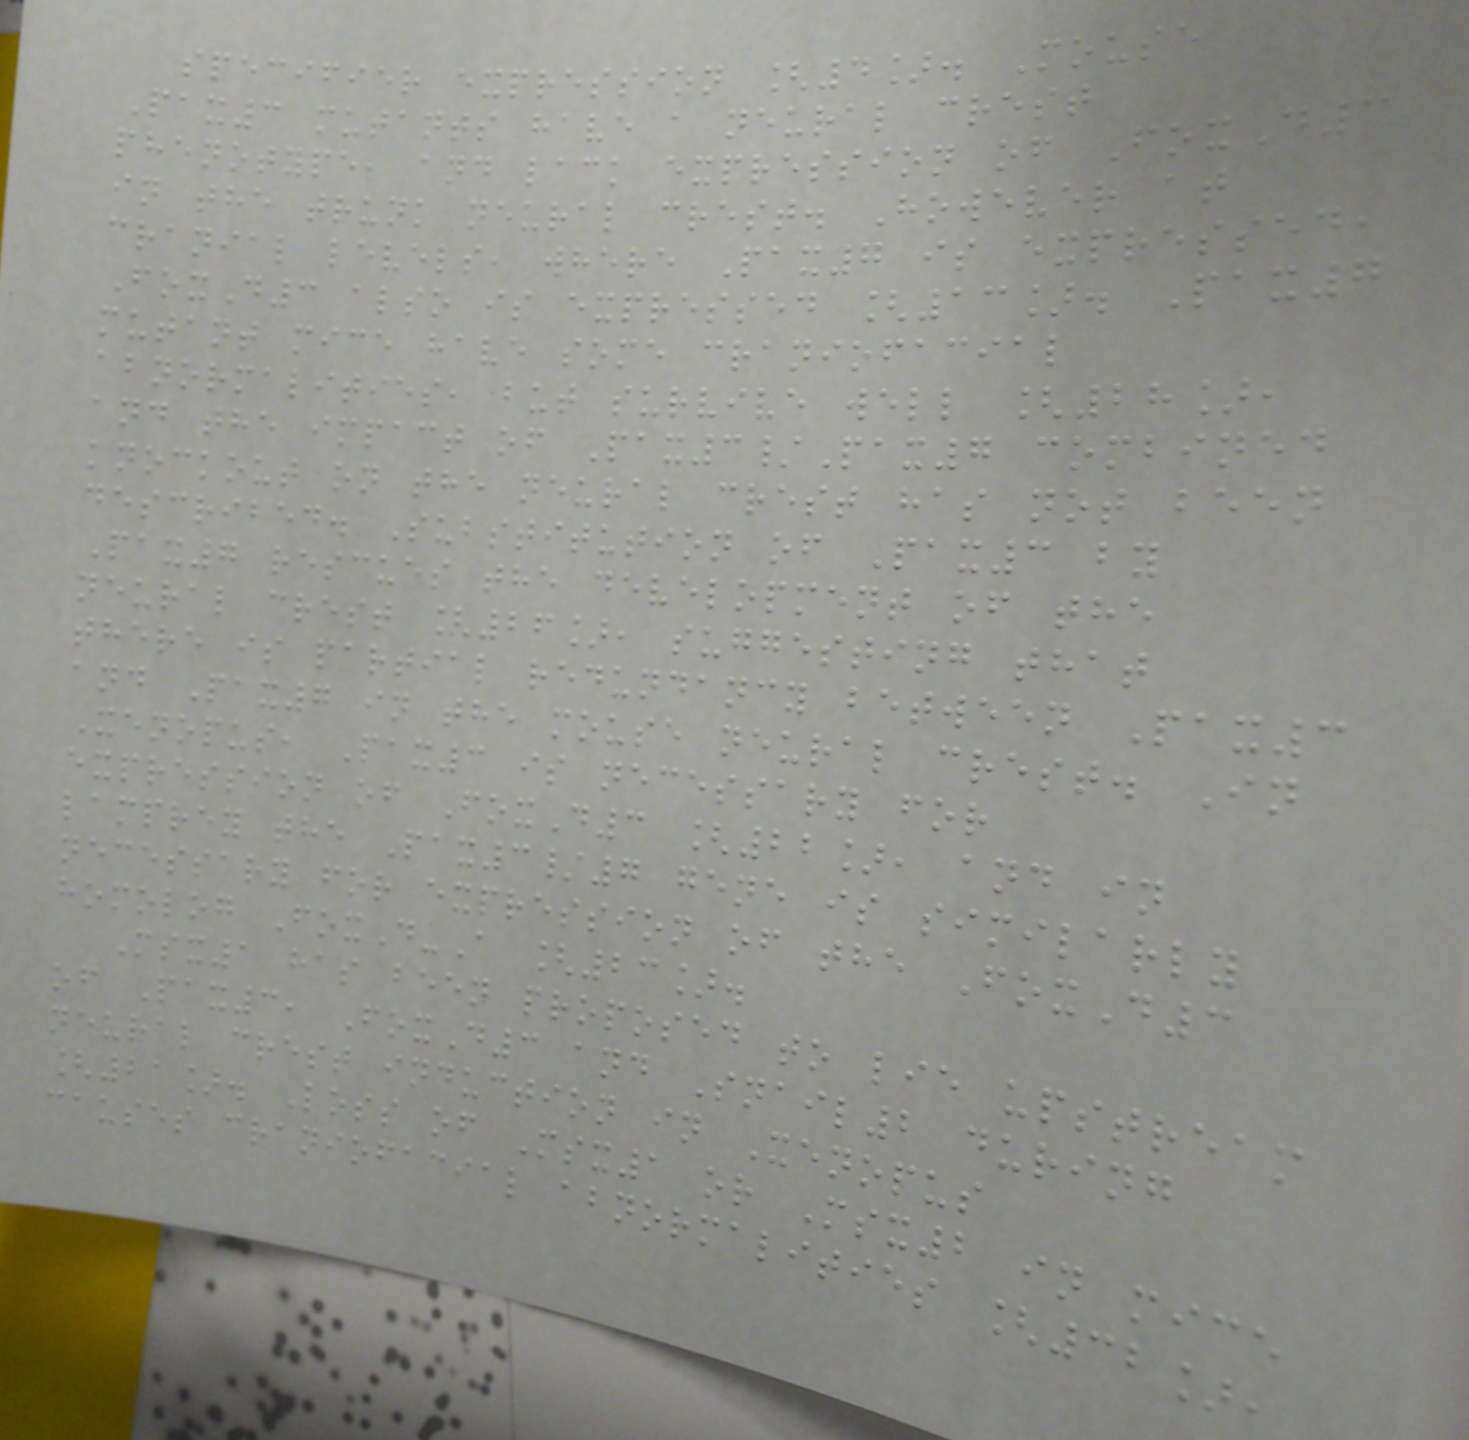specifier expression [4]. Mouse
Pax3 mutants have a neural crest
phenotype, and lack expression of FoxD3
in the trunk neural crest. However at
cranial levels, where Pax7 is expressed,
FoxD3 also is expressed [13]. Pax7
mutant mice have some craniofacial
abnormalities, but survive well [28],
and the impact of Pax3/Pax7 combined
knockout on the neural crest has not been
described. Substitution of Pax3 by
Pax7 rescues the development of the
neural crest [26], suggesting that
there is partial redundancy between Pax3
and Pax7 in the mouse neural crest. In
Xenopus, Pax3 is necessary for
expression of FoxD3 [22], and in
lamprey the Pax3/7 gene is similarly
necessary for expression of the FoxD3
homolog FoxD-A [23].
Msx1 has been proposed to lie upstream
of Pax3, FoxD3 and Snail2 during
neural crest induction in Xenopus
[21]. Loss of Msx1 or Msx2 in mice
causes craniofacial abnormalities [32],
